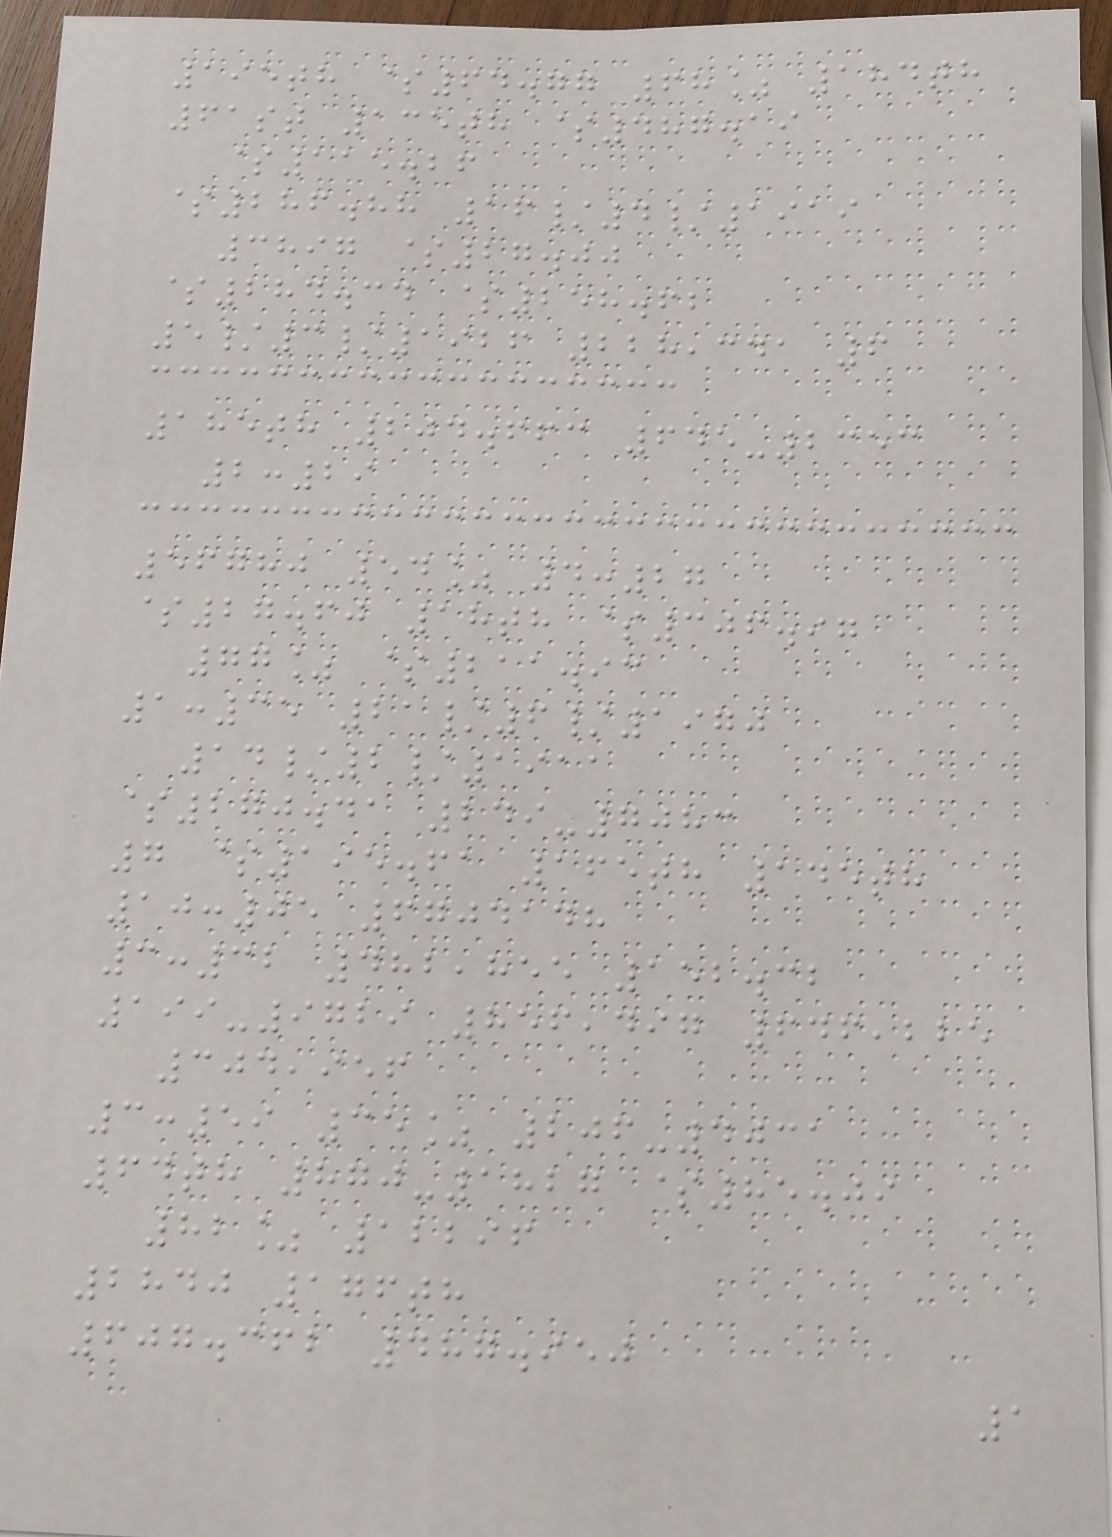195th $64.77 68% 184th
61st 135th $487.19
$115.26
$286.88 16/4/1919
3897 $27.00
$284.34 $258.62
5/3/1926 228,341 6
185th 204.663 645-2353
2:29
56780 54% 4:27
$27.60 18th $306.97
77% $211.93
1:35 21/6/1970
14/2/1911
$270.41 249-7083
7 $195.61 165th 145th
10:05 6704148
3:32 482,855 152.32
199-9729 856,497 646,225
304,956
3:59 35% 206-4031
64th 870-1827 $85.09
82% 12296
2840 176th
607.362 487.950
1
